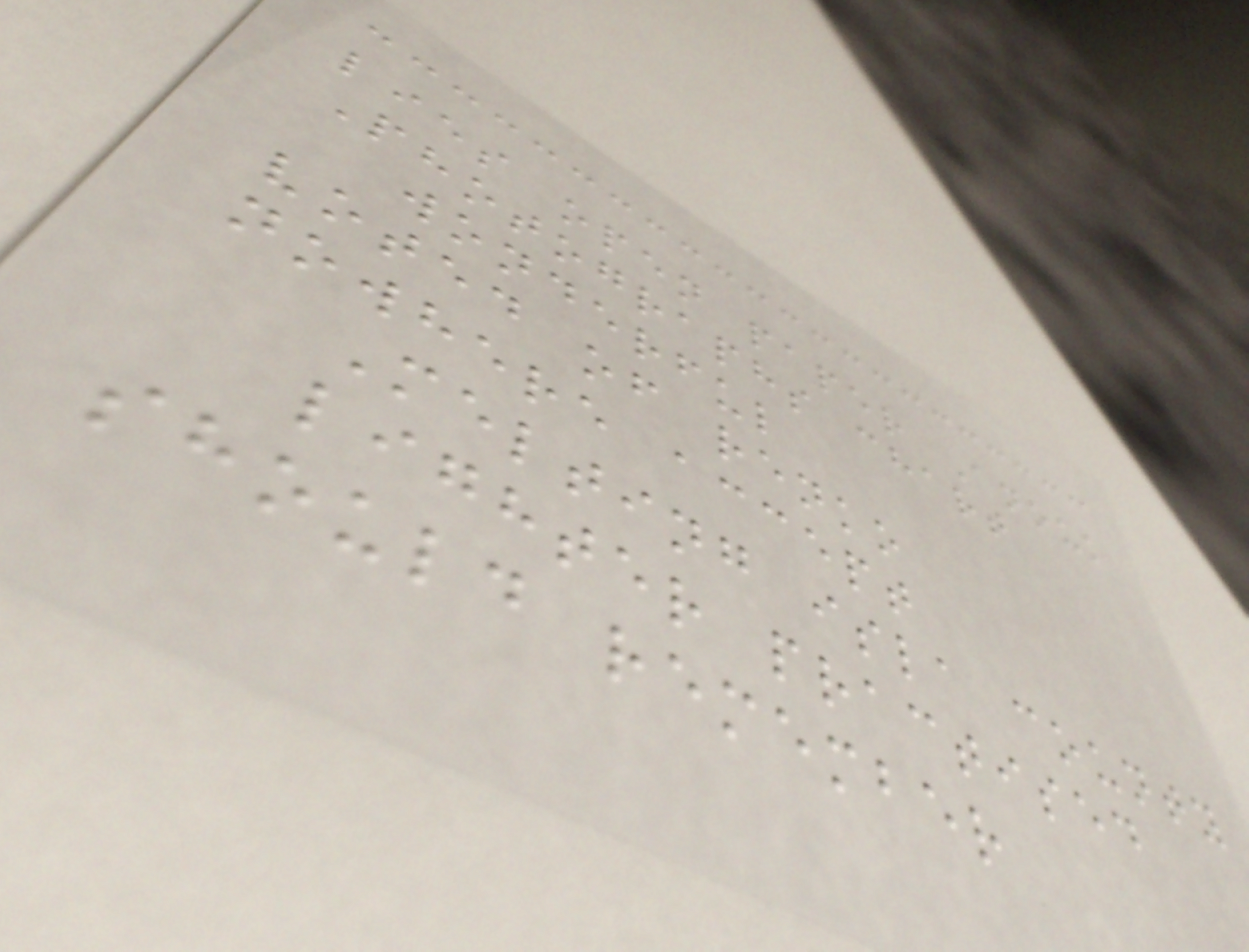lies open paper Anouk
Photographs chart
wonderful
voted of renko
nowhere accept
Melting isla county
lighter practised
should remember
